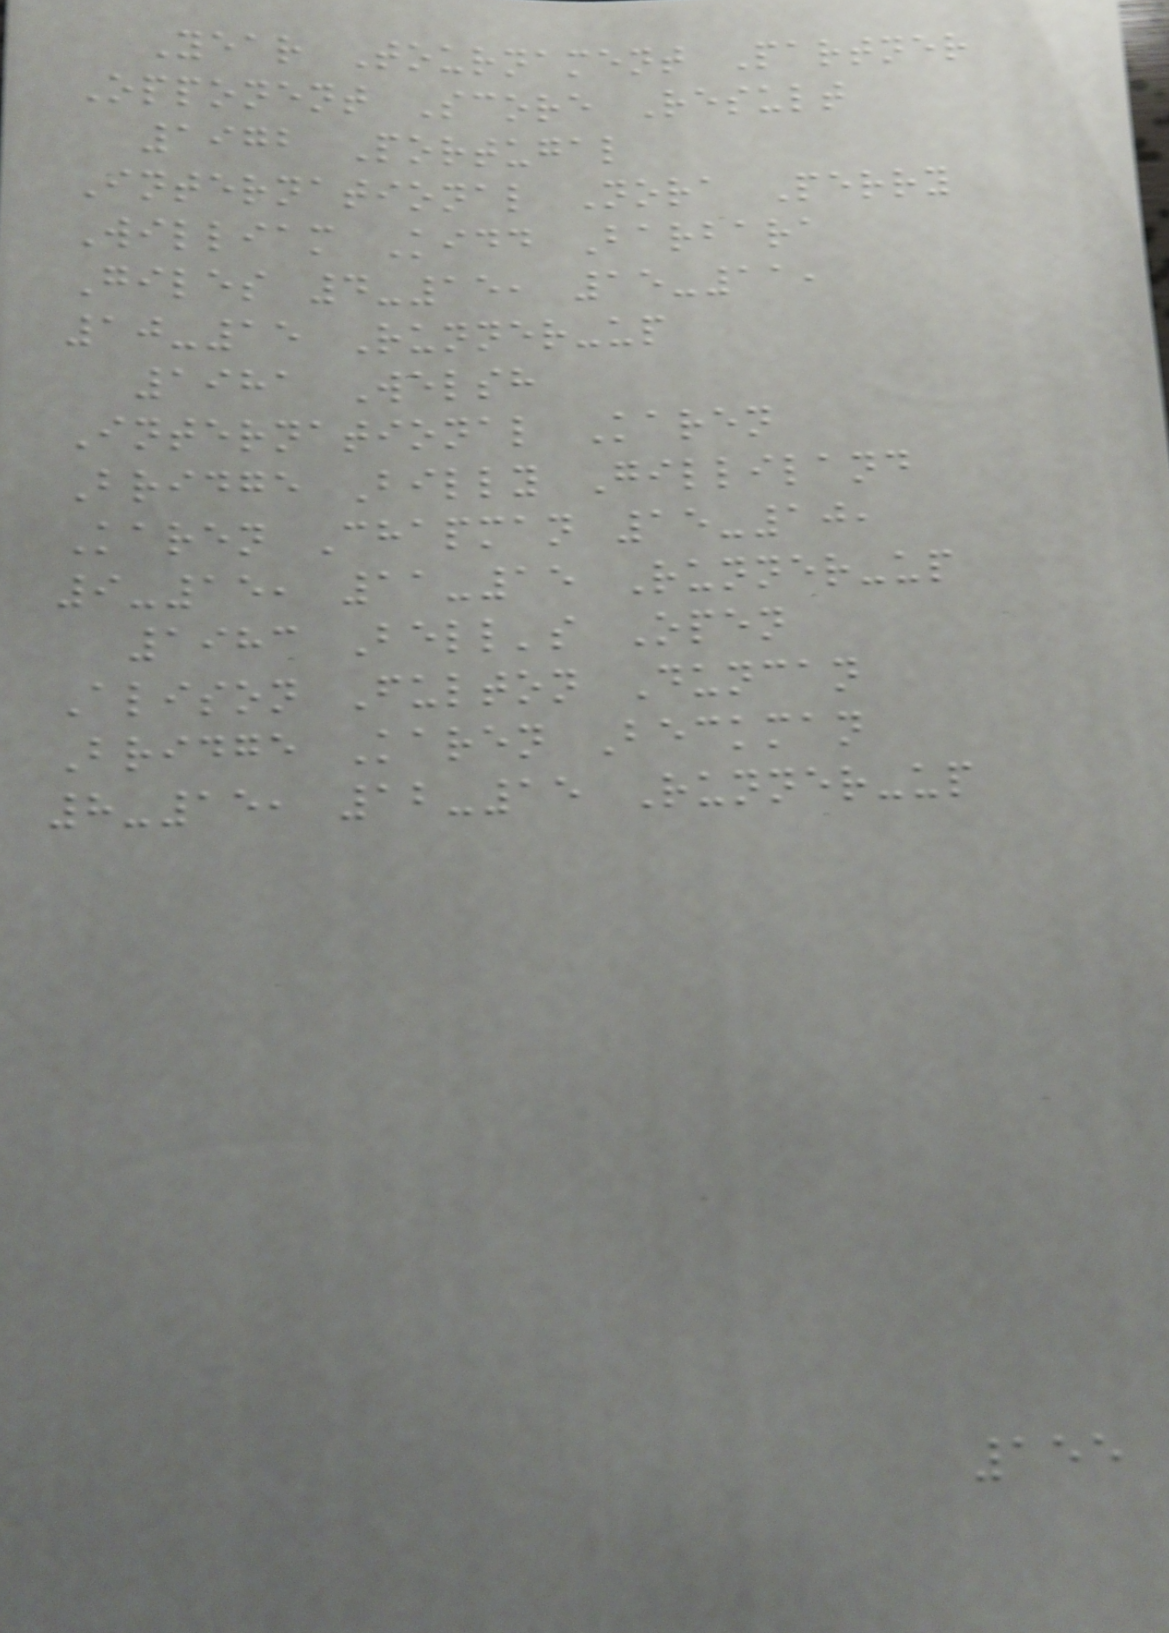Year Tournament Partner
Opponent Score Result
1972 Portugal
International Nora Perry
William Kidd Barbara
Giles 4-15, 15-11,
10-15 Runner-up
1981 Welsh
International Karen
Bridge Billy Gilliland
Karen Chapman 15-10,
9-15, 11-15 Runner-up
1983 Bell's Open
Alison Fulton Duncan
Bridge Karen Beckman
8-15, 12-15 Runner-up
155
